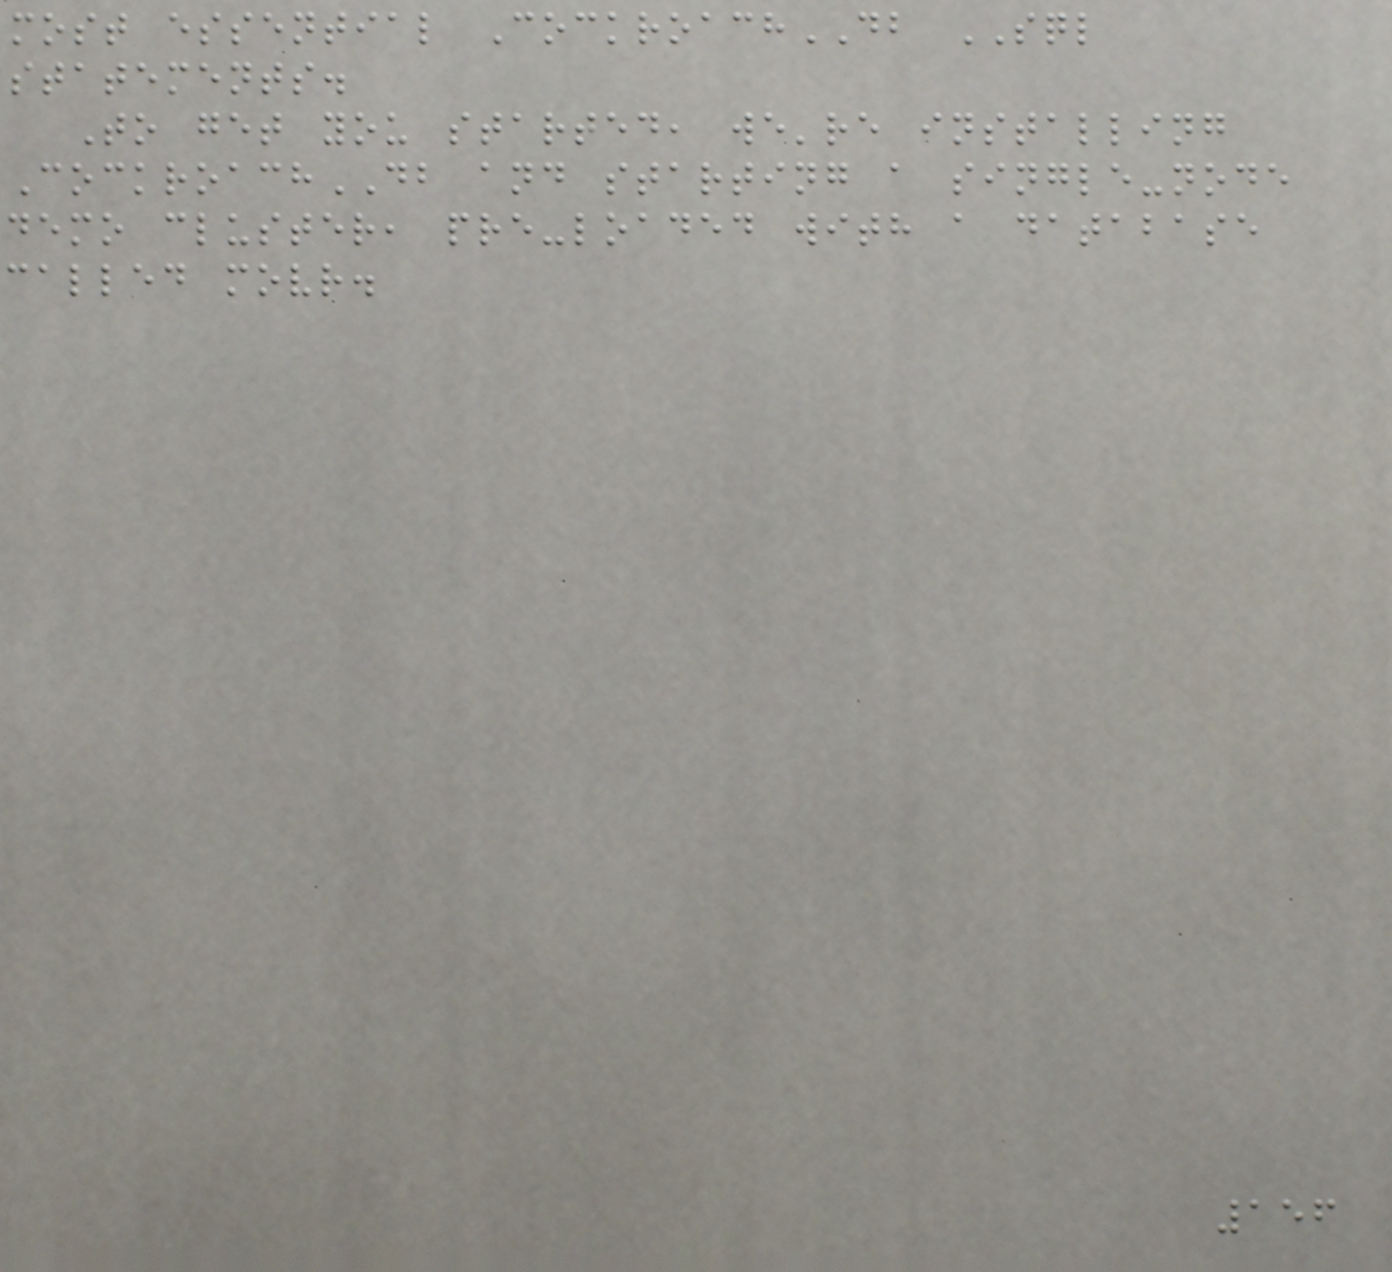most essential CockroachDB SQL
statements.
To get you started, we're installing
CockroachDB and starting a single-node
demo cluster, pre-loaded with a database
called movr.
156
